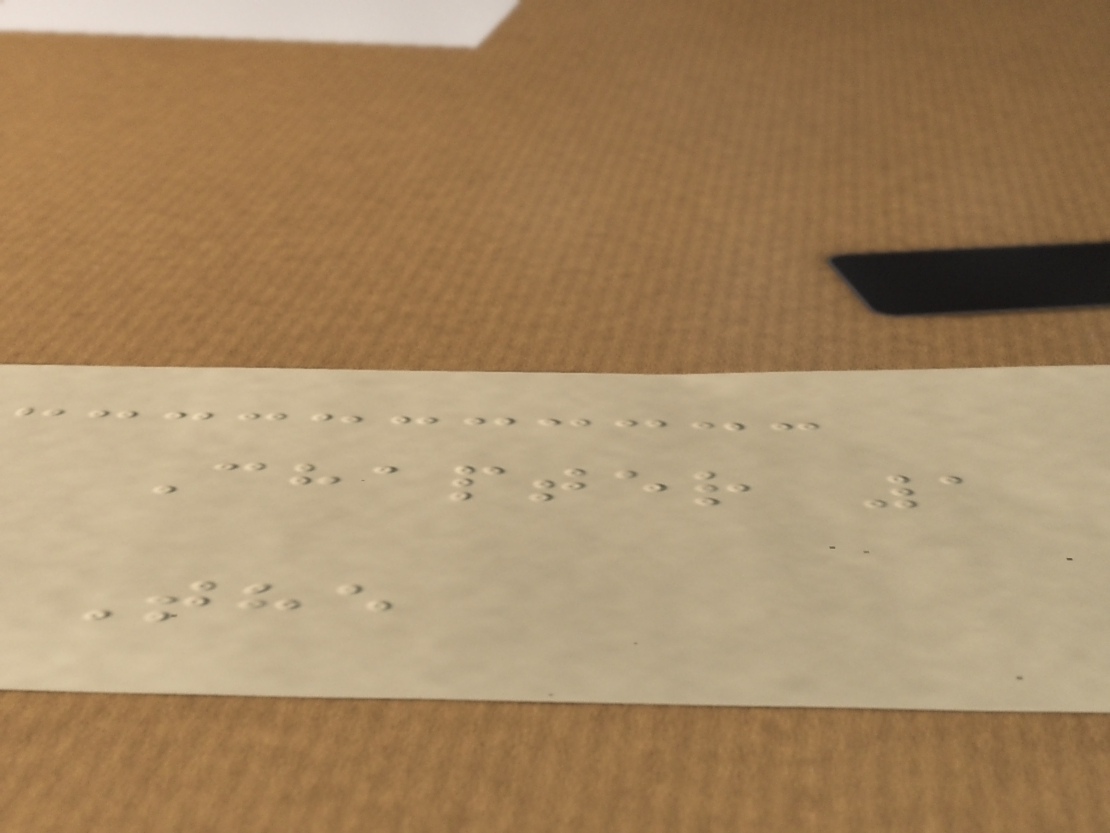Chapter 1
The
